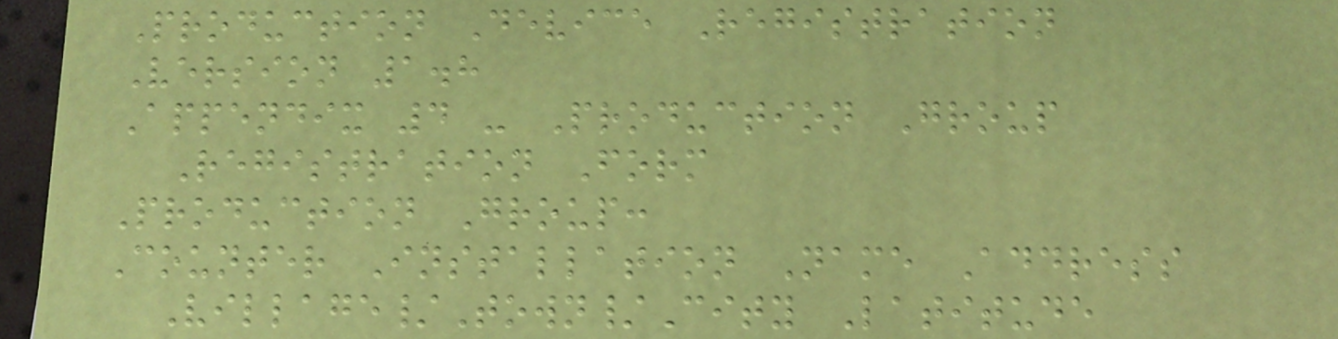Production Device Registration
Version 1.8
Appendix 4 - Production Group
Registration Form
Production Group:
Counter Installation Name Address
Village/Town/City Latitude
